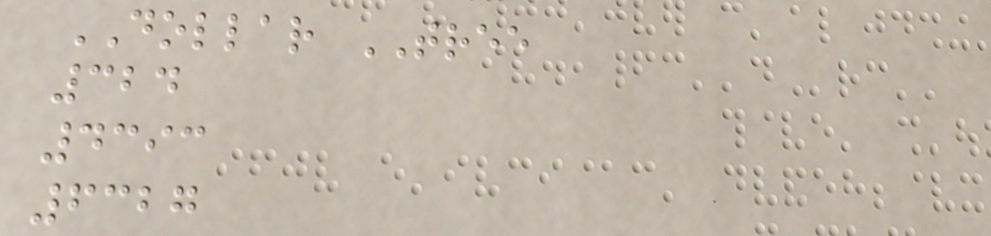DOLLAR TREE
324
4393
6327
